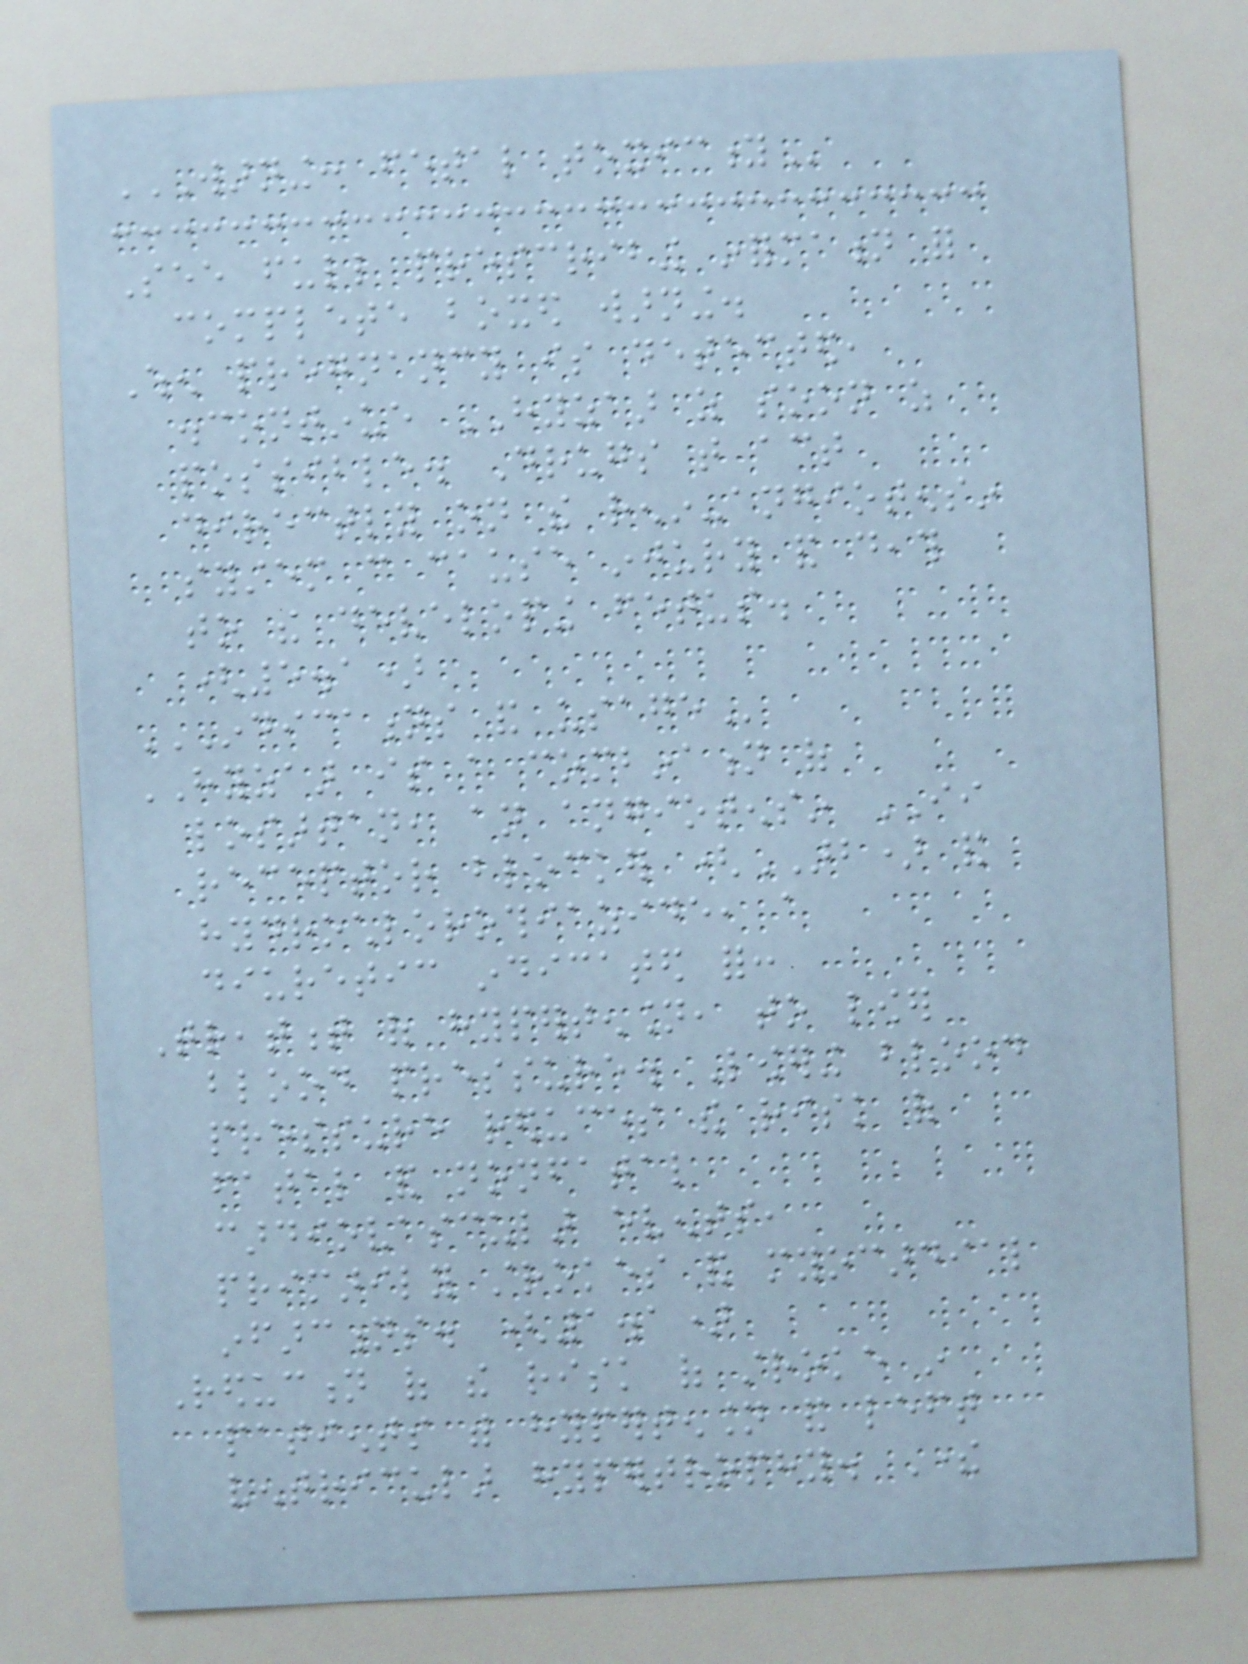WARNING: FETAL TOXICITY
See full prescribing information for
complete boxed warning.
When pregnancy is detected,
discontinue HYZAAR as soon as
possible. Drugs that act
directly on the renin-angiotensin
system can cause injury and death
to the developing fetus.
(5.1)
INDICATIONS AND USAGE
HYZAAR is a combination of
losartan, an angiotensin II
receptor blocker (ARB) and
hydrochlorothiazide, a
diuretic indicated for:
Treatment of hypertension, to lower
blood pressure. Lowering blood
pressure reduces the risk of
fatal and nonfatal
cardiovascular events,
primarily strokes and myocardial
infarctions. (1.1)
Reduction of the risk of stroke in
patients with hypertension and left
ventricular hypertrophy. There
